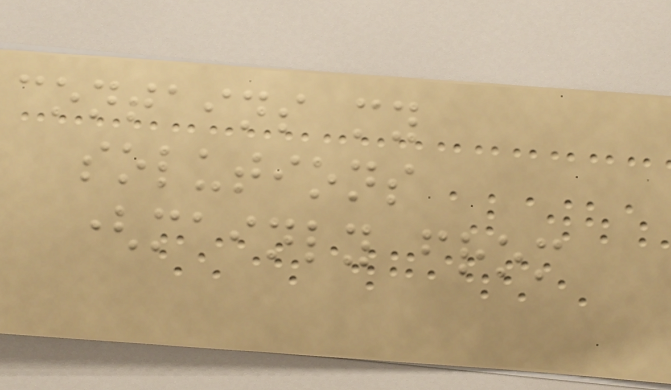contains my
solutions
(mainly from
